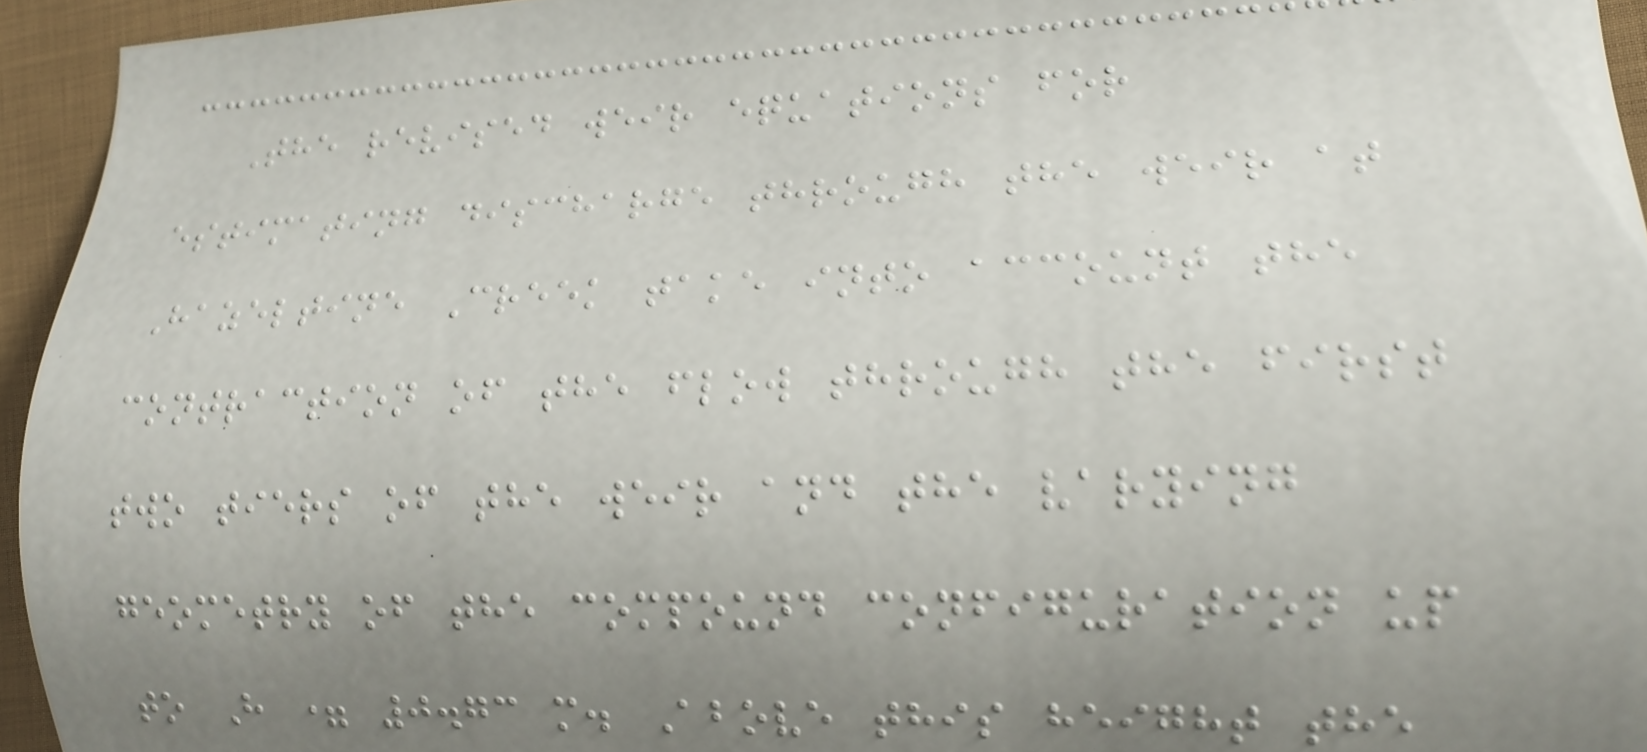The revised weir equations for
estimating discharge through the weir at
Hazeltine Creek take into account the
contraction of the flow through the first
two tiers of the weir and the varying
geometry of the compound configuration up
to H = 0.73 m. Above this height the
